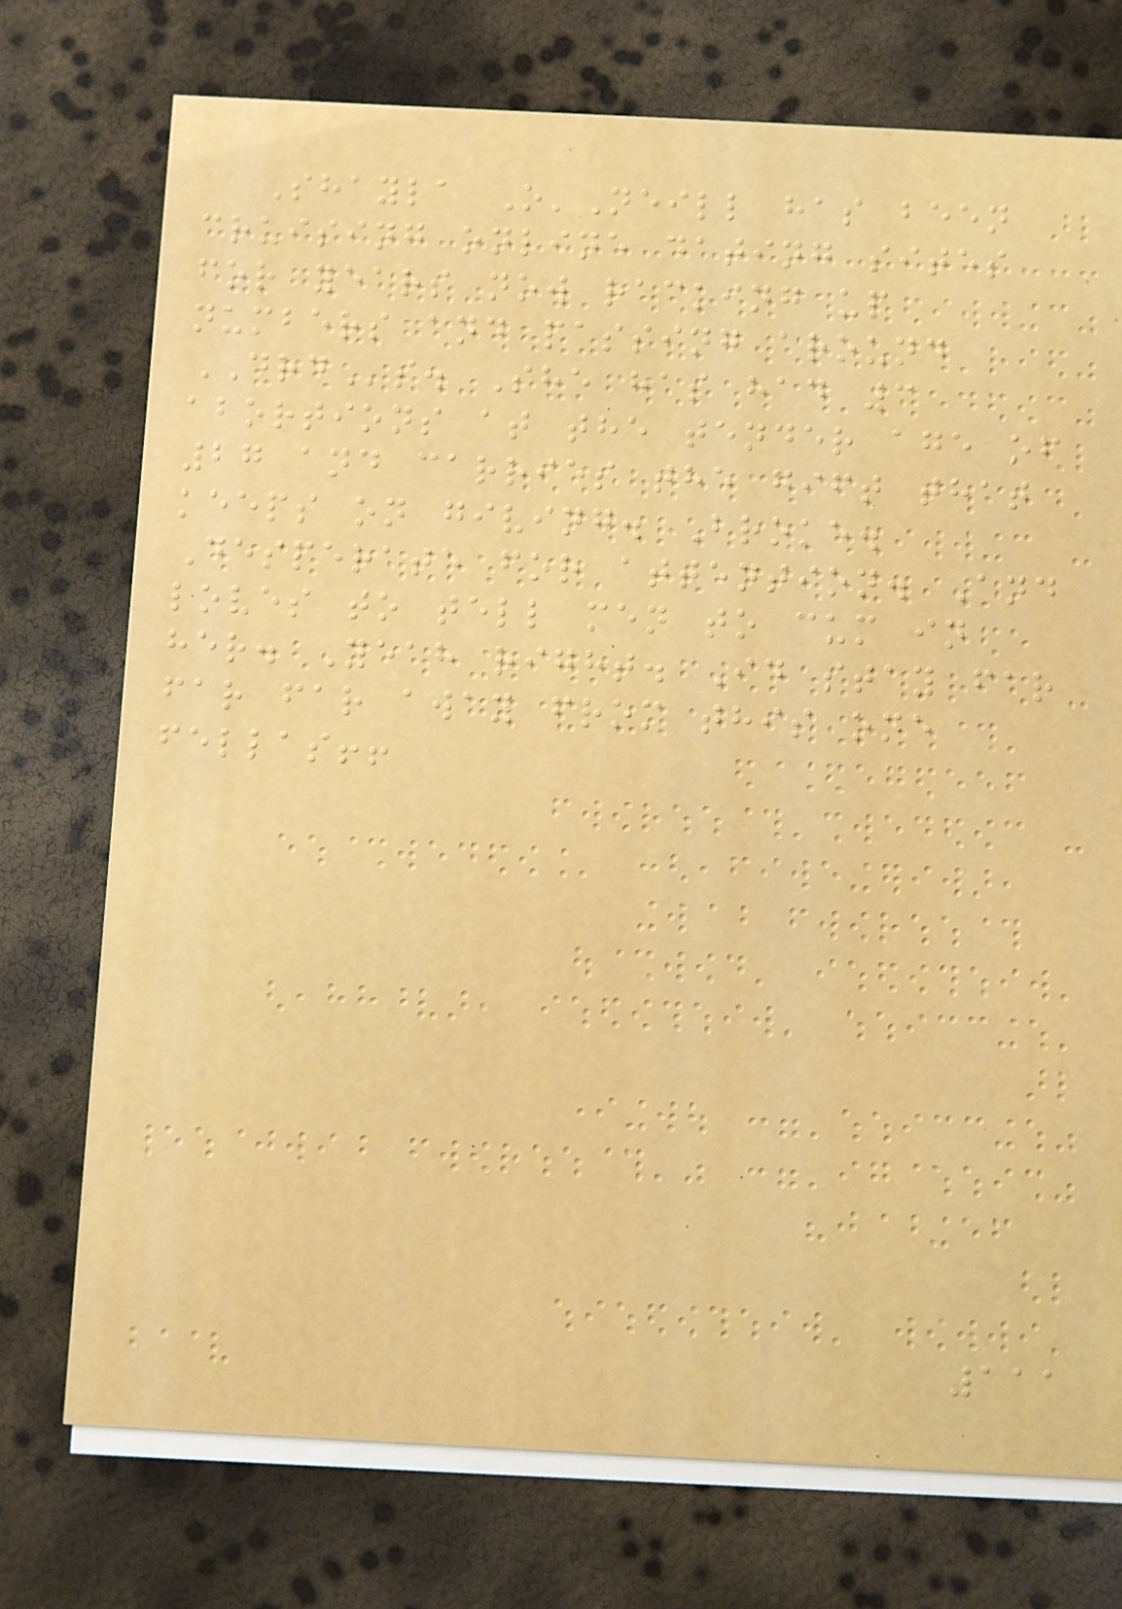Shayla O'Neill has been
cruising online dating sites
for years now racking up
numbers and passing around
DRDs. She has had 3
abortions at the tender age of
27 and carries the gift that
keeps on giving. Broke.
Desperate for attention. And
loves to tell men to cum in
her. Yeah right. Id stay far
far far away from this one
fellas!!
111
